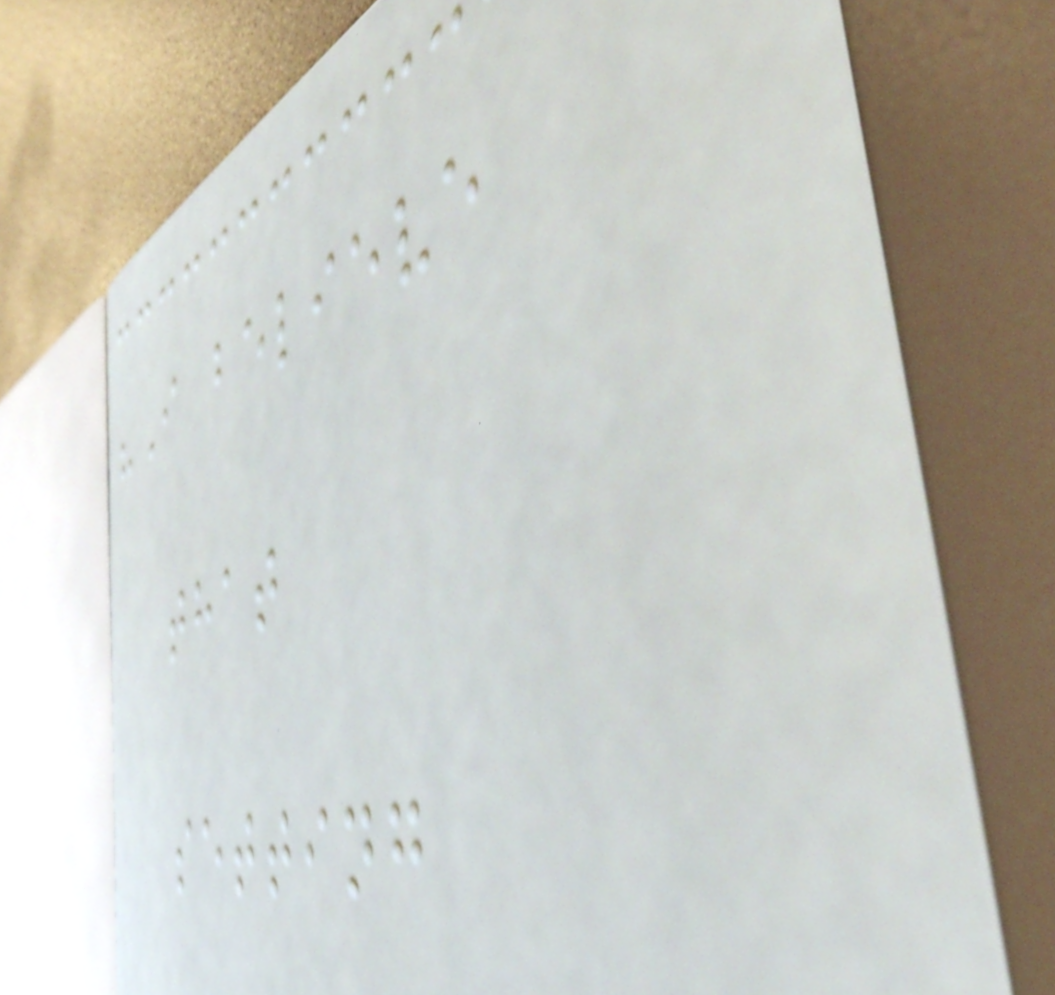"I believe
that
setting
